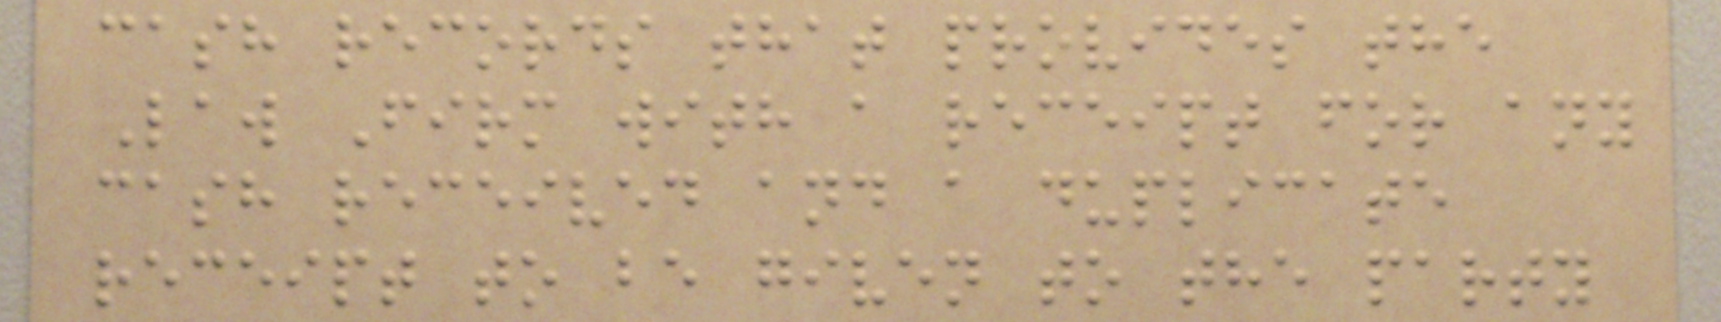cash records that provides the
Law Firm with a receipt for any
cash received and a duplicate
receipt to be given to the party
